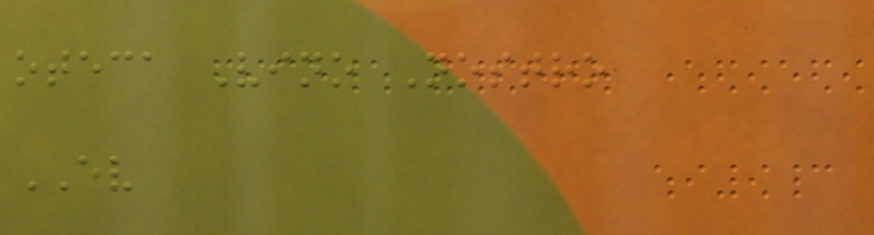oteca Vino Nostro
EV
